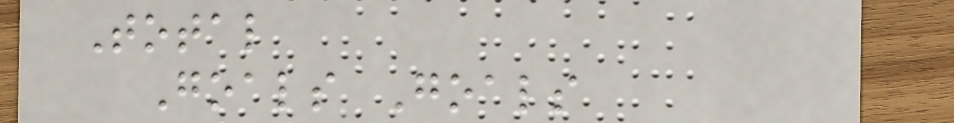Total
Goals Goals
